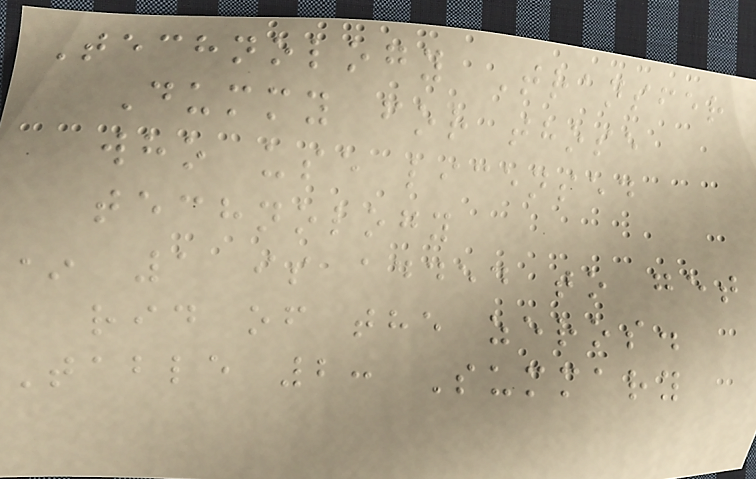Technology Transfer
Dummy for those
who use licensed
technology
* 1 is added to get
rid of the zeros.
Table 2: Summary
